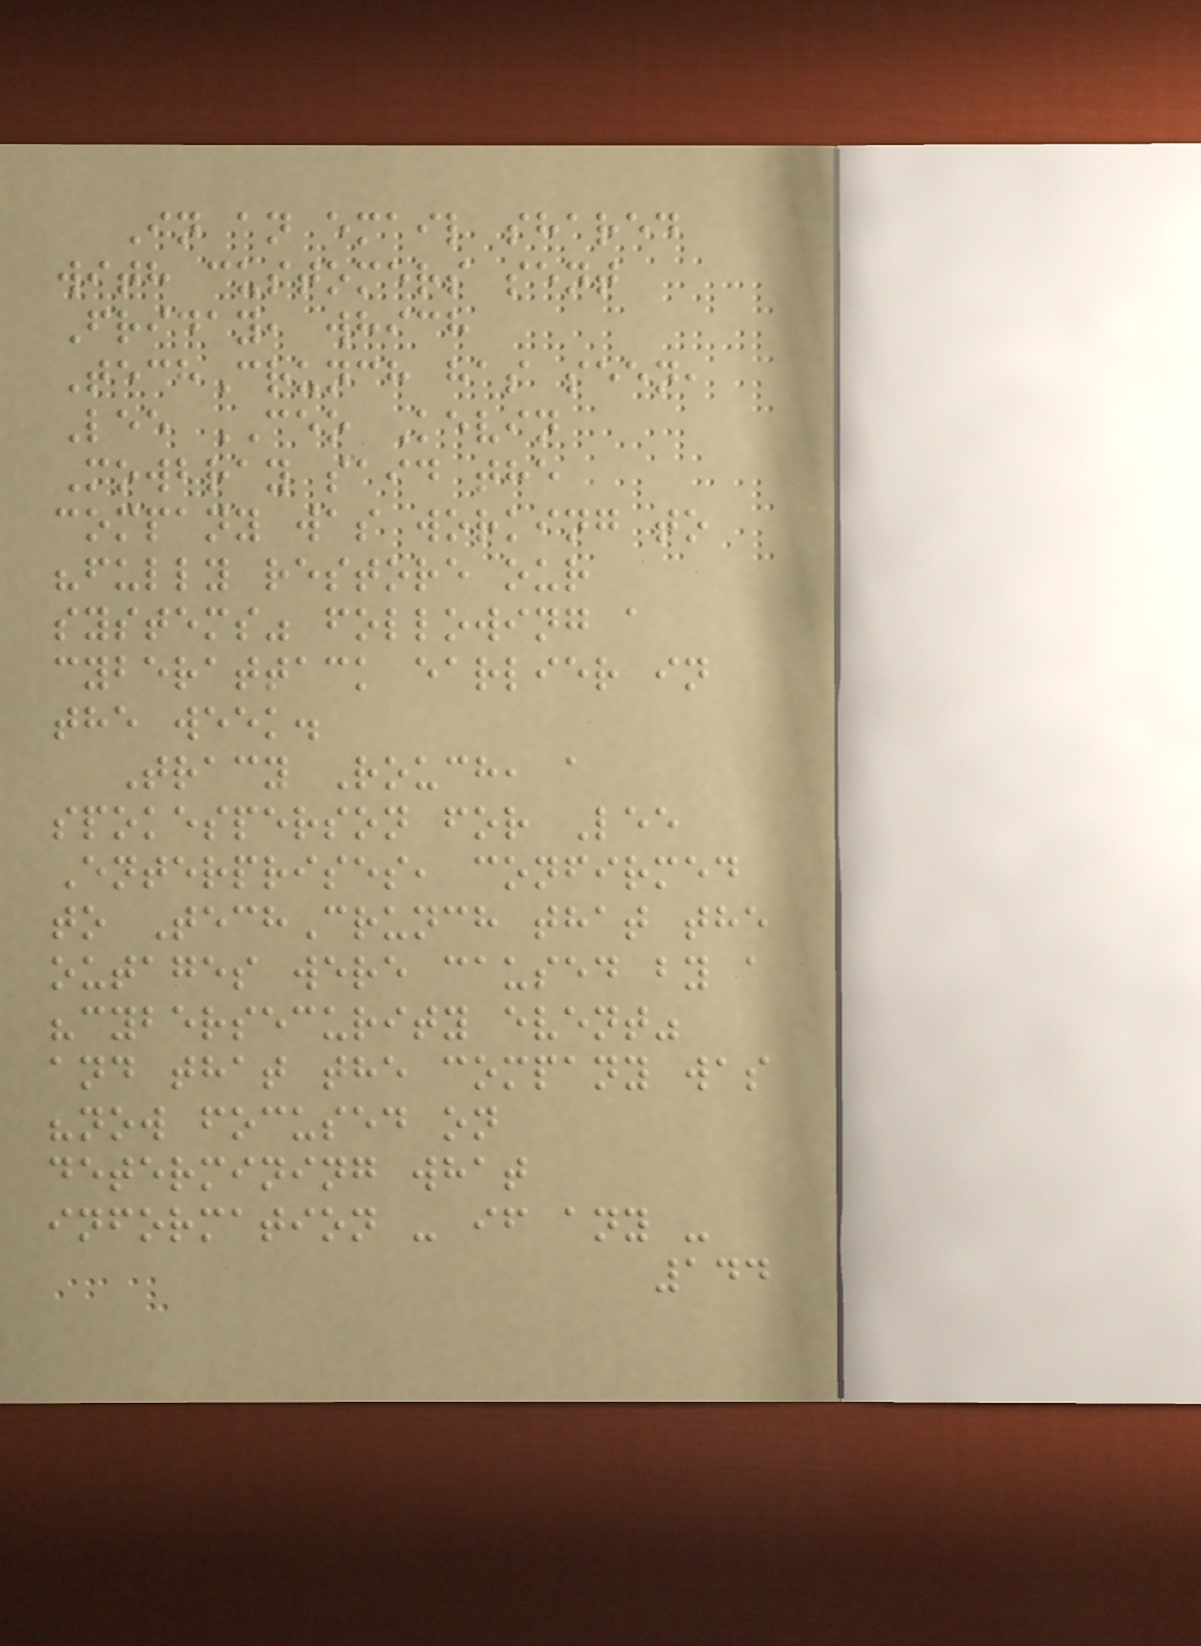In an email shared
with customers sent
Friday, which
TechCrunch has seen,
Lee CEO Kevin
Mowbray said the
company was working to
"fully restore our
systems" following a
cyberattack earlier in
the week.
Tracy Rouch, a
spokesperson for Lee
Enterprises, confirmed
to TechCrunch that the
outages were caused by a
"cybersecurity event"
and that the company was
"now focused on
determining what
information - if any -
144
